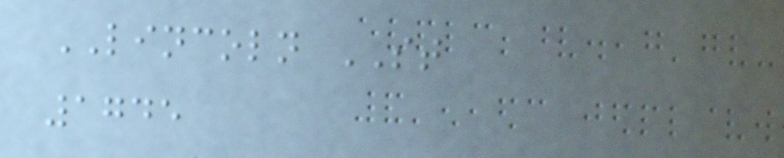LINCOLN ST
1745
